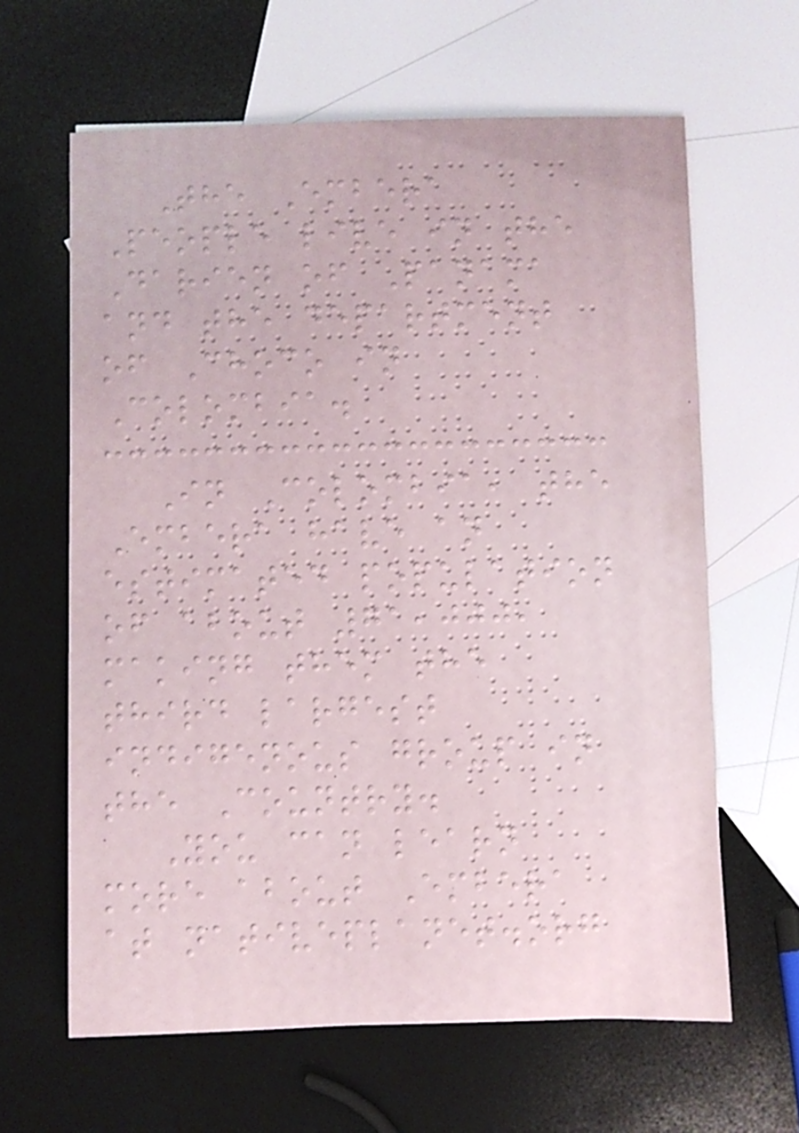The Embera
People live in the
Darien of Panama
and the department
of Choco in
Colombia.
In Colombia, the
Embera have an
estimated population
of about 71,000,
making them the
third largest
indigenous group in
the Country.
You can learn
more about Embera
at nativeplanet.org
